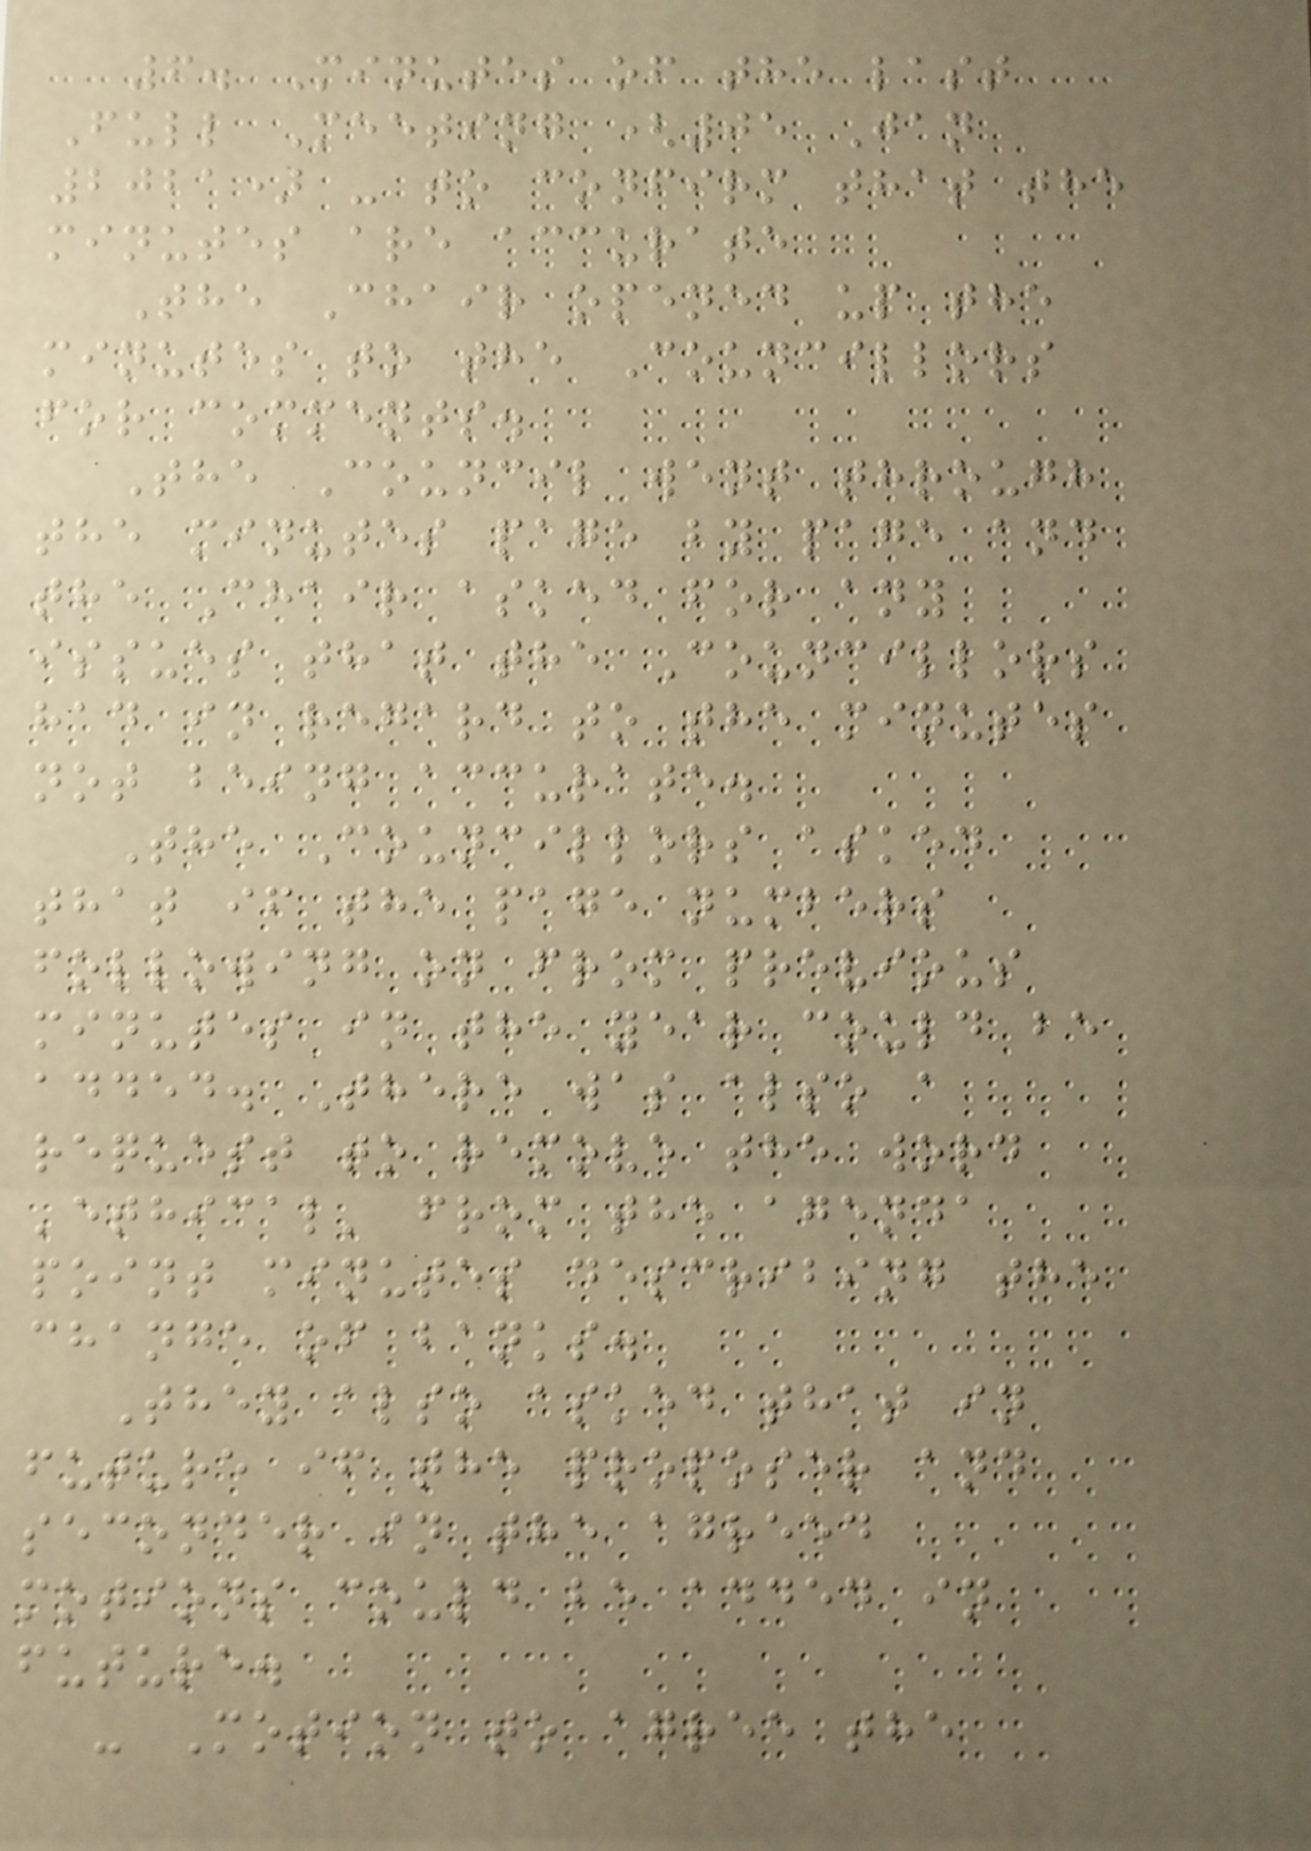6. Minutes of the last
Full Meeting (05 Jan
2021) - to confirm that the
minutes are accurate
The Chair opened up the
minutes to the Councillors
for comments.
The Council went through
the minutes page by page and
the Chair asked for any
issues that the Councillors
had in regard to the minutes
not being accurate.
The Councillors asked
that if the page numbers
following on from previous
minutes in the year could be
added. There was also a
request to remove the word
'ethical' from the agenda
point minutes describing the
change of banks.
They also asked that in
future if the proposer and
seconder in the agreed
motions could be added in
future.
- Motion to agree the
